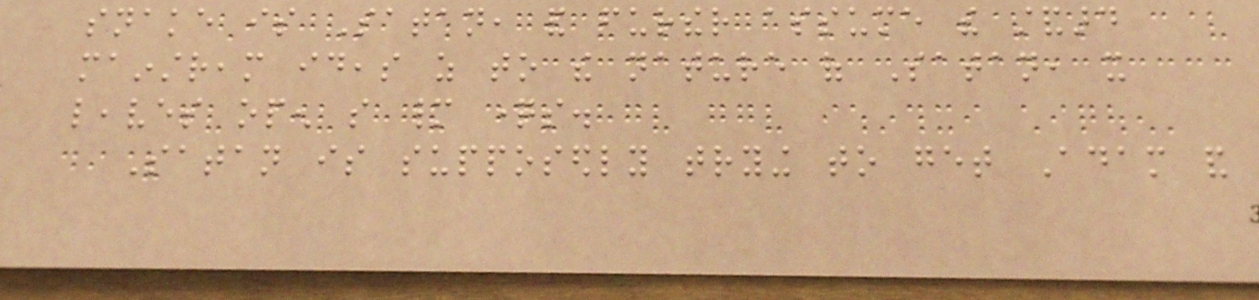snake is Satan, and further assume the standard
mainstream ideas as to the nature of Satan, it
leaves open so many questions.
Satan is supposedly trying to get Adam and
